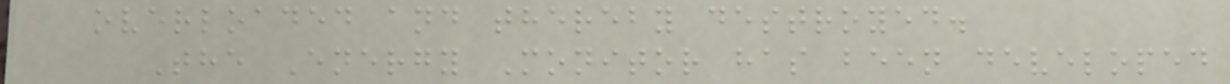overloaded and thereby destroyed.
The Energy Monitor has been developed
